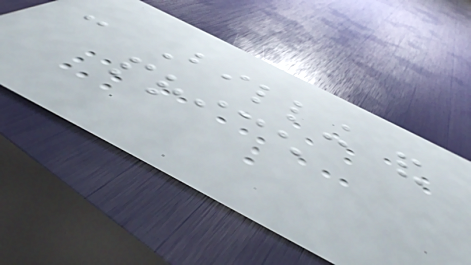- Billing and
price
